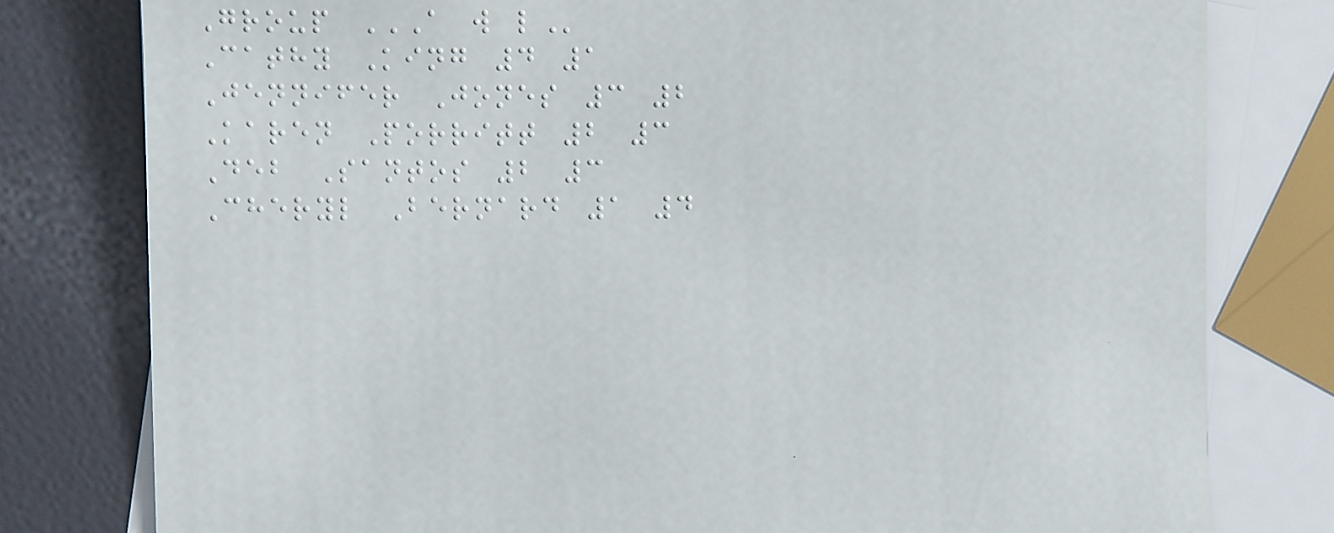Group A W L
Cathy King 4 1
Jennifer Jones 3 2
Karen Porritt 2 3
Deb Santos 2 3
Cheryl Bernard 1 4
